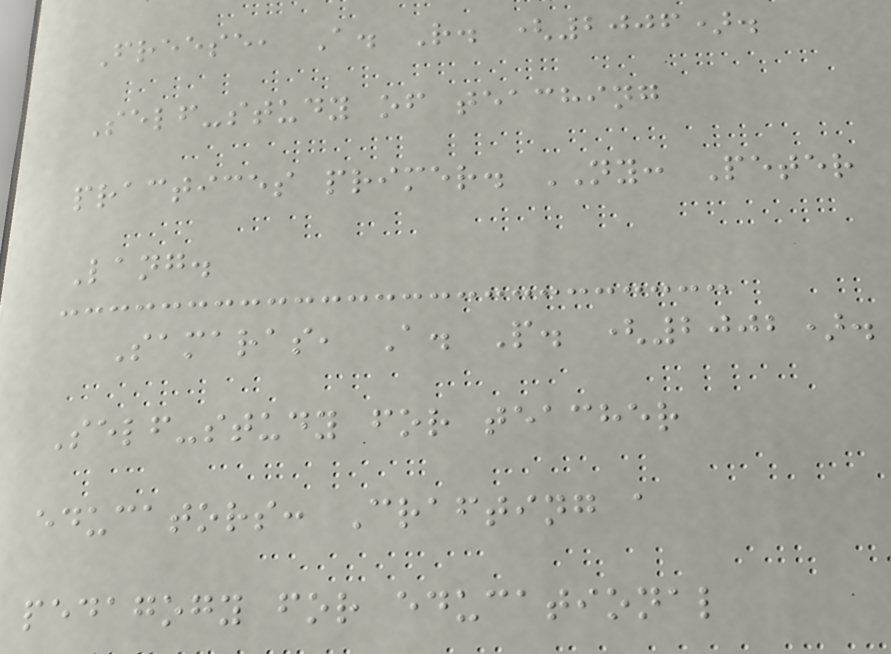Freese, A. R. (2006).
Self-study of teaching
practices primer. NY: Peter
Lang.
Samaras, A. P. (2002).
Self-study for teacher
educators: Crafting a
pedagogy for educational
